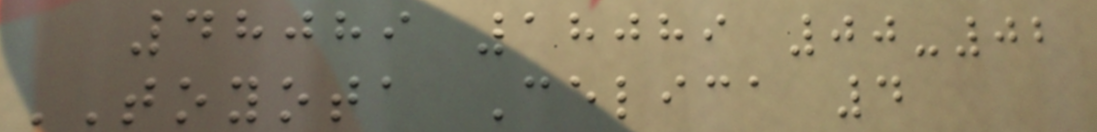48089 18089 00-02
TOYOTA Celica 4
